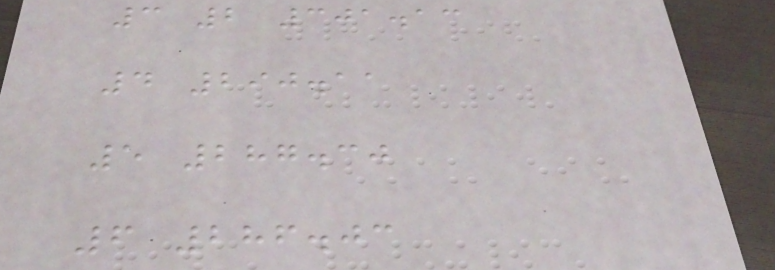3 2 301.13
4 290.11
5 287.30
6 286.03
